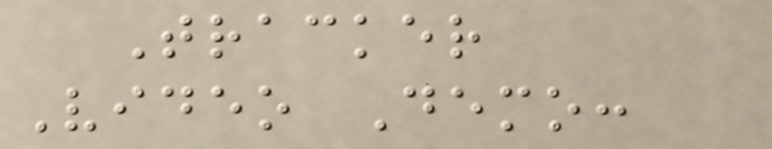Tracker
Video Demo:
